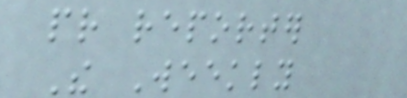pr reporter
The Weekly
